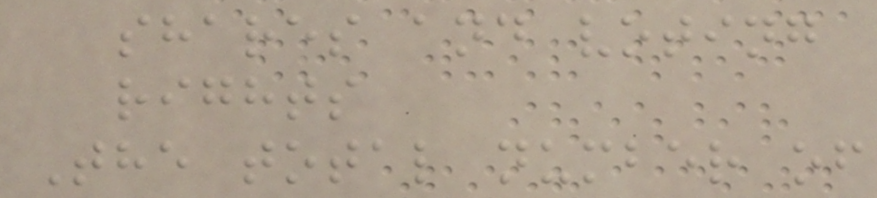shares and voting
rights
The total number of
